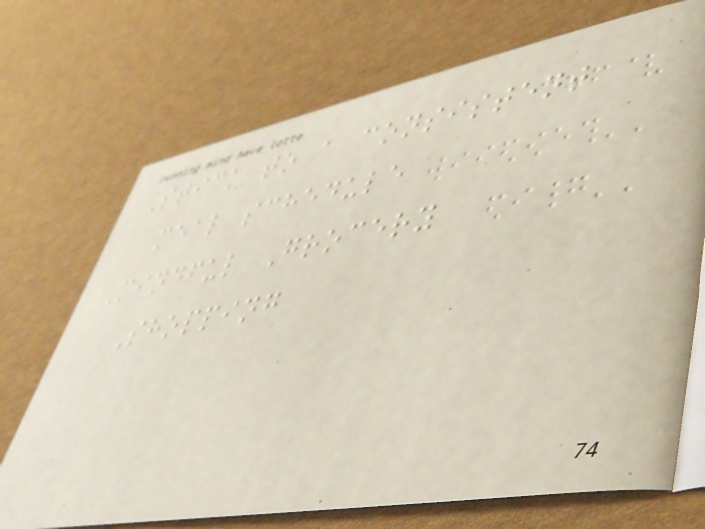Stick to a consistent
meal schedule
Mindful Grocery
Shopping
